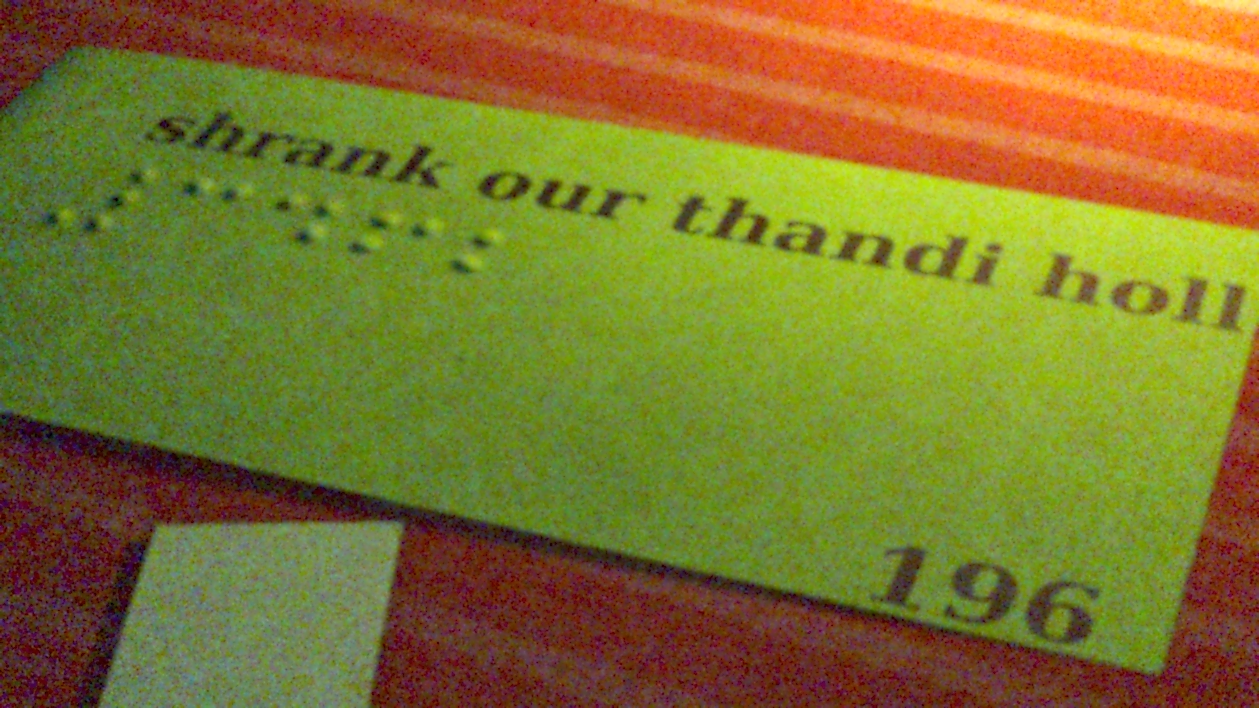3462
